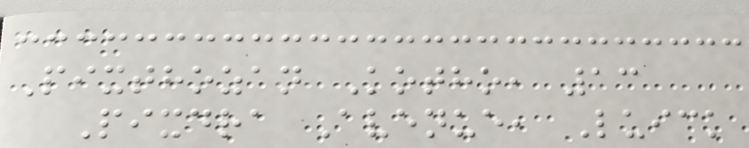Pixthozan Kotho, 13
Pixdra Avenue, Luick
